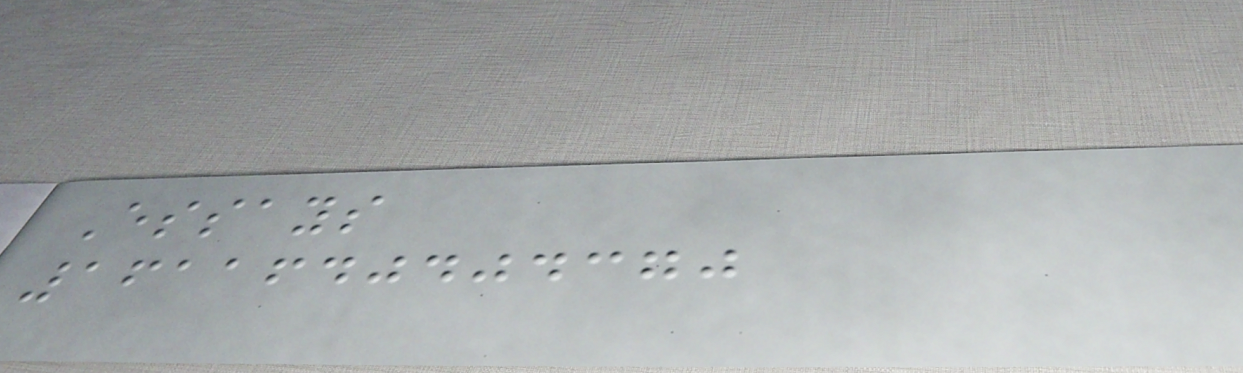Essays
1611640404370
